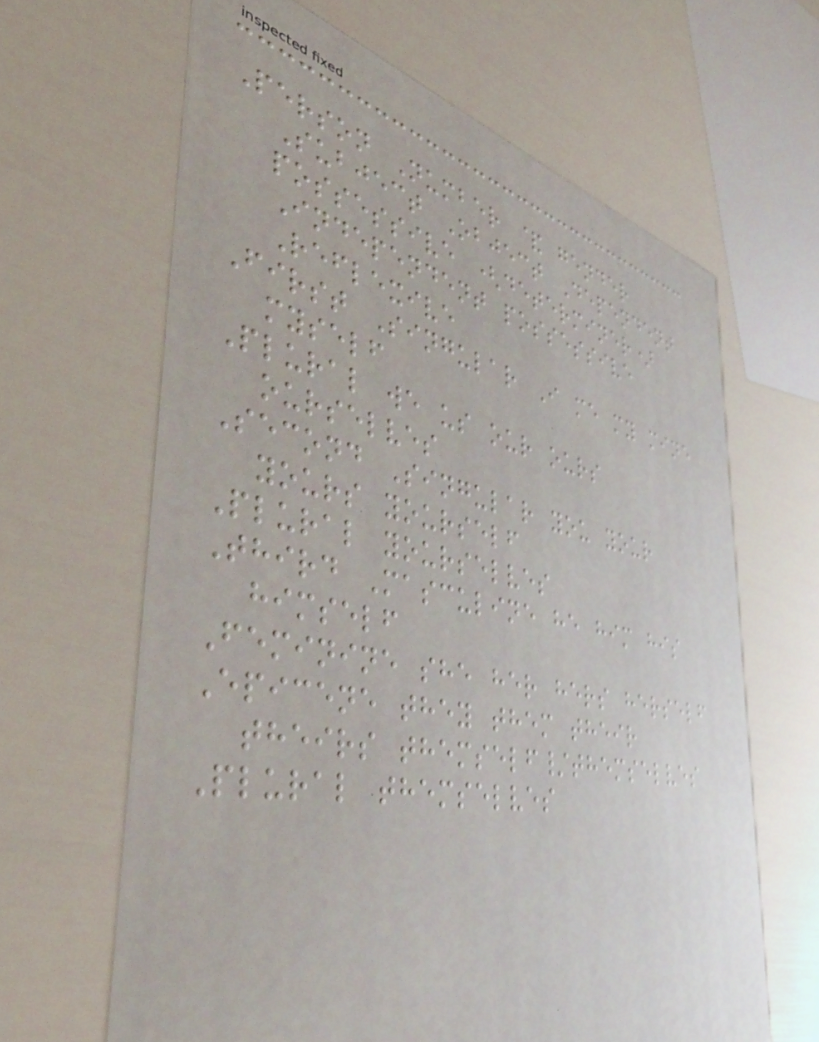Person Number & gender
Subject Object Dependent
possessive (determiner)
Independent possessive
Reflexive
First Singular I me my mine
myself
Plural we us our ours
ourselves
Second Singular you your
yours yourself
Plural yourselves
Third Masculine he him his
himself
Feminine she her hers herself
Epicene they them their
theirs themself/themselves
Plural themselves
